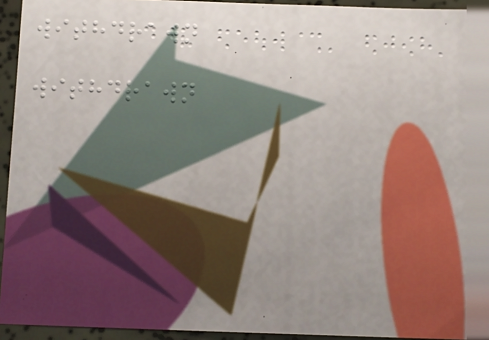withdrawn
withdrawn
